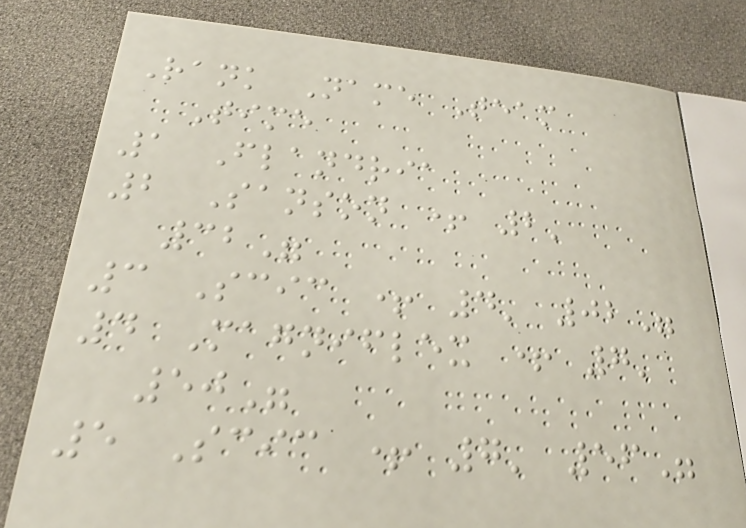Rank Name Team
Time
1 Flandria
2 Sanson + 2'
32"
3 Scic + 4' 02"
4 Magniflex + 7'
50"
5 Scic + 7' 56"
